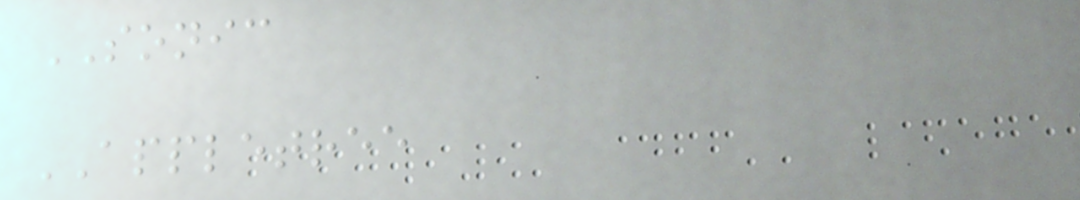SONIC
APPLETREE
